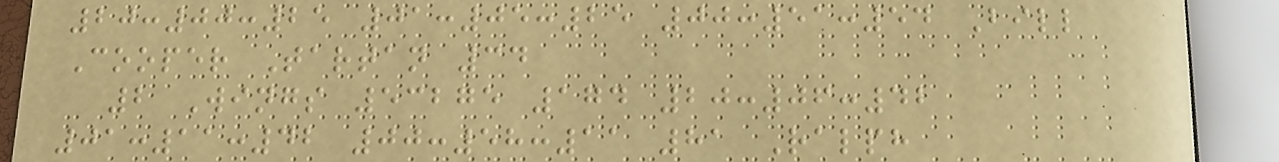20:00:25 01:05:25 00:51:54 Bill
Cooper Tartan 34
2 Wings 53275 174 20:06:42
01:11:42 00:58:11 81 Ralph
